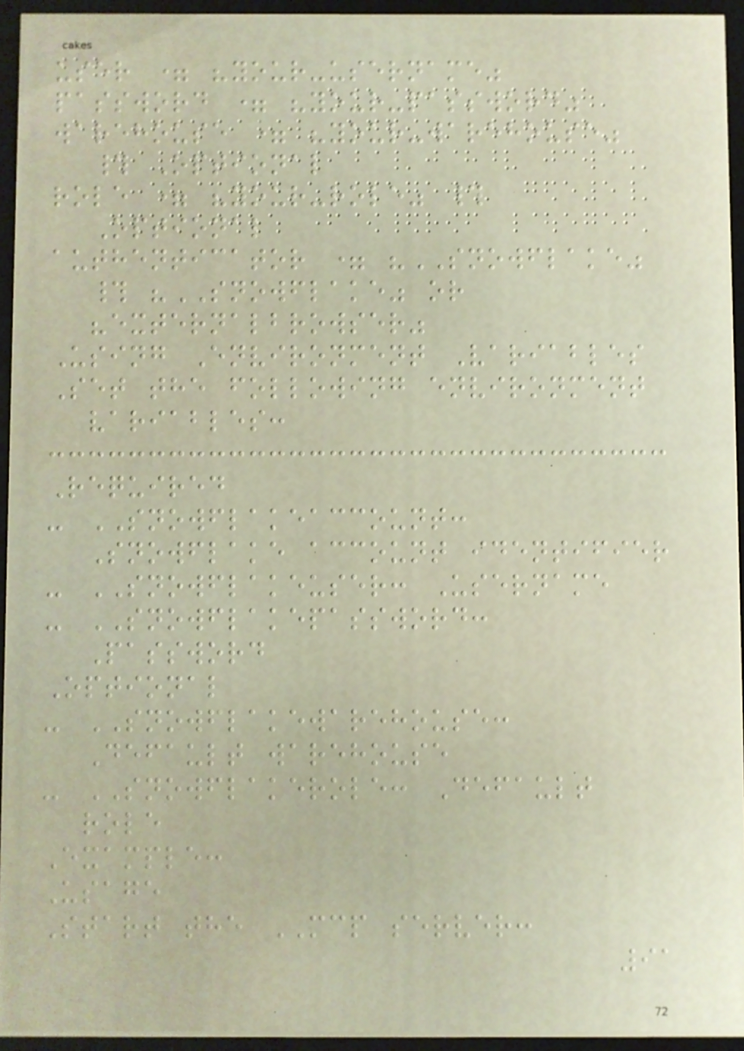user = "your-username"
password = "your-password"
warehouse = "your-warehouse"
# Optional
role = "your-role" #
Optional
authenticator = "SNOWFLAKE"
# "SNOWFLAKE" or
"externalbrowser"
Using Environment Variables
Set the following environment
variables:
Required
- SNOWFLAKEACCOUNT:
Snowflake account identifier
- SNOWFLAKEUSER: Username
- SNOWFLAKEPASSWORD:
Password
Optional
- SNOWFLAKEWAREHOUSE:
Default warehouse
- SNOWFLAKEROLE: Default
role
Example:
Usage
Start the MCP server:
91
